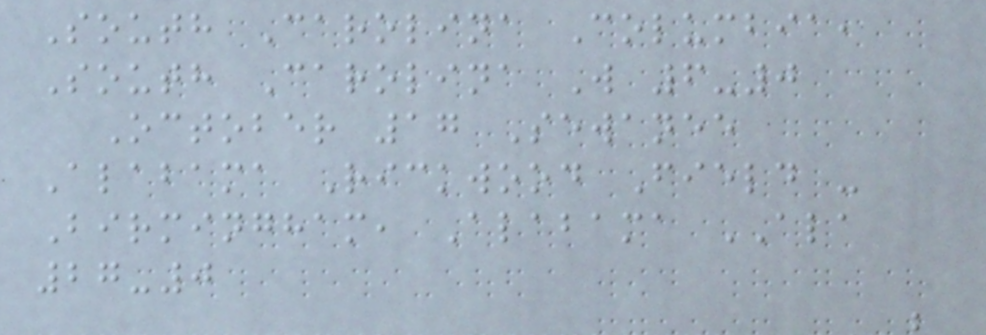South Carolina Columbia,
South Carolina W 6-0
October 17 Sewanee
Alabama Rickwood Field -
Birmingham, Alabama ALA
27-0
